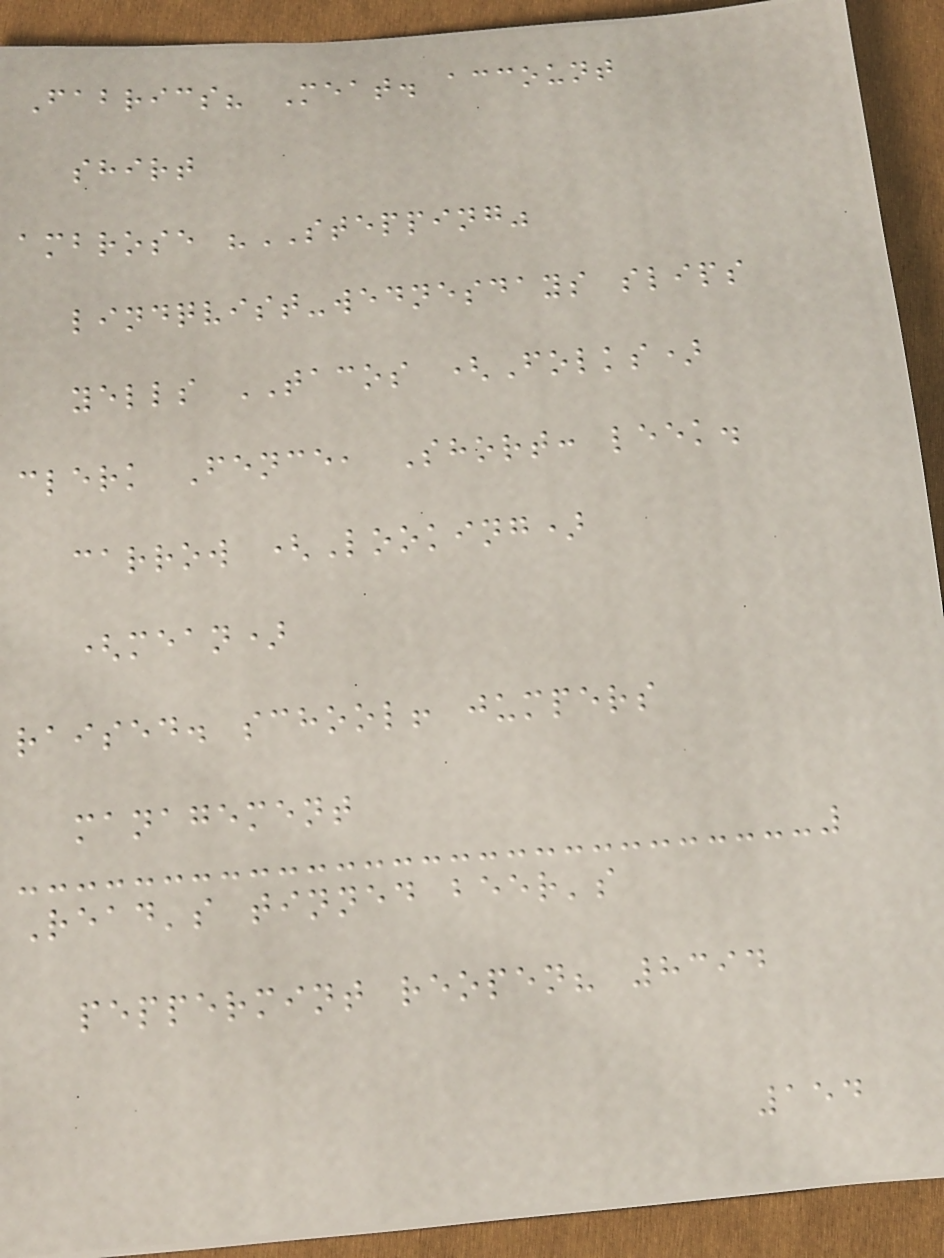Fabrics? Meat. account
shirt
ambrose "STEPPING"
lindqvist-wednesdays slips
yells TACOS (Folks)
clerk Fence, Short: leek.
carrow (Looking)
(mean)
raised. school! jumpers
management
Read's tinned beer's
peppermint reopen? 8394
154
